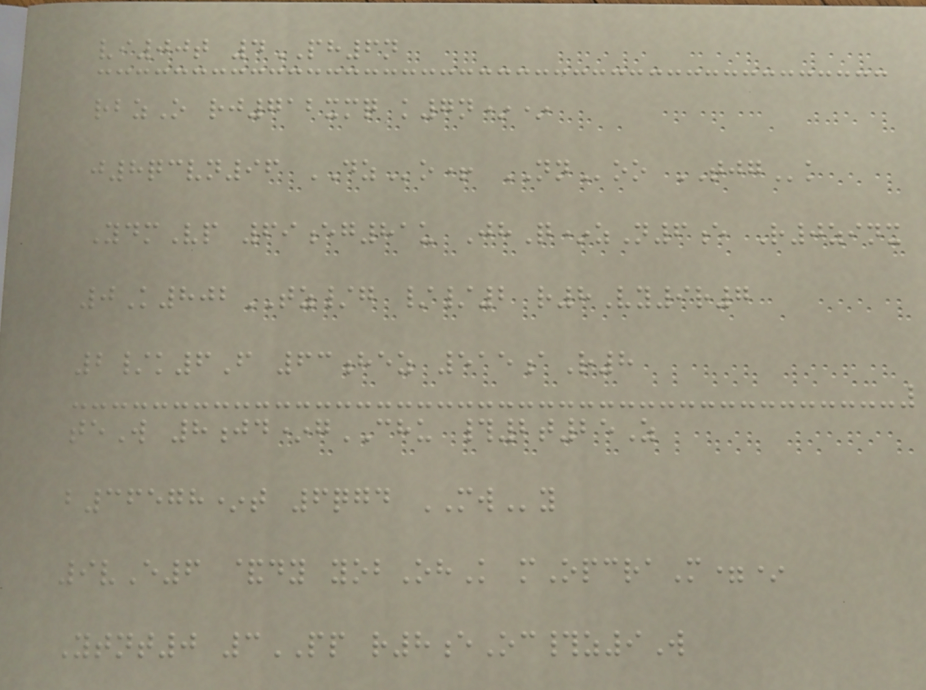vi00t 4PH6n
rbzO rj712xmq k7n**
j8qcvn96 DZo+ NNoo TJGk
YdmVp 69eg81u JhQ*zN6e R0zinx
0K802TZ/g //2 r8Vy9r7
2/k6F 63hez 515aR8
teW 8jd*gCHU #2t25Z
b36578*t 6qgd MWy
9vE6 &dy yobOhK mOpcraM=*
Ytnt0 3PP r8eOc#z9W
